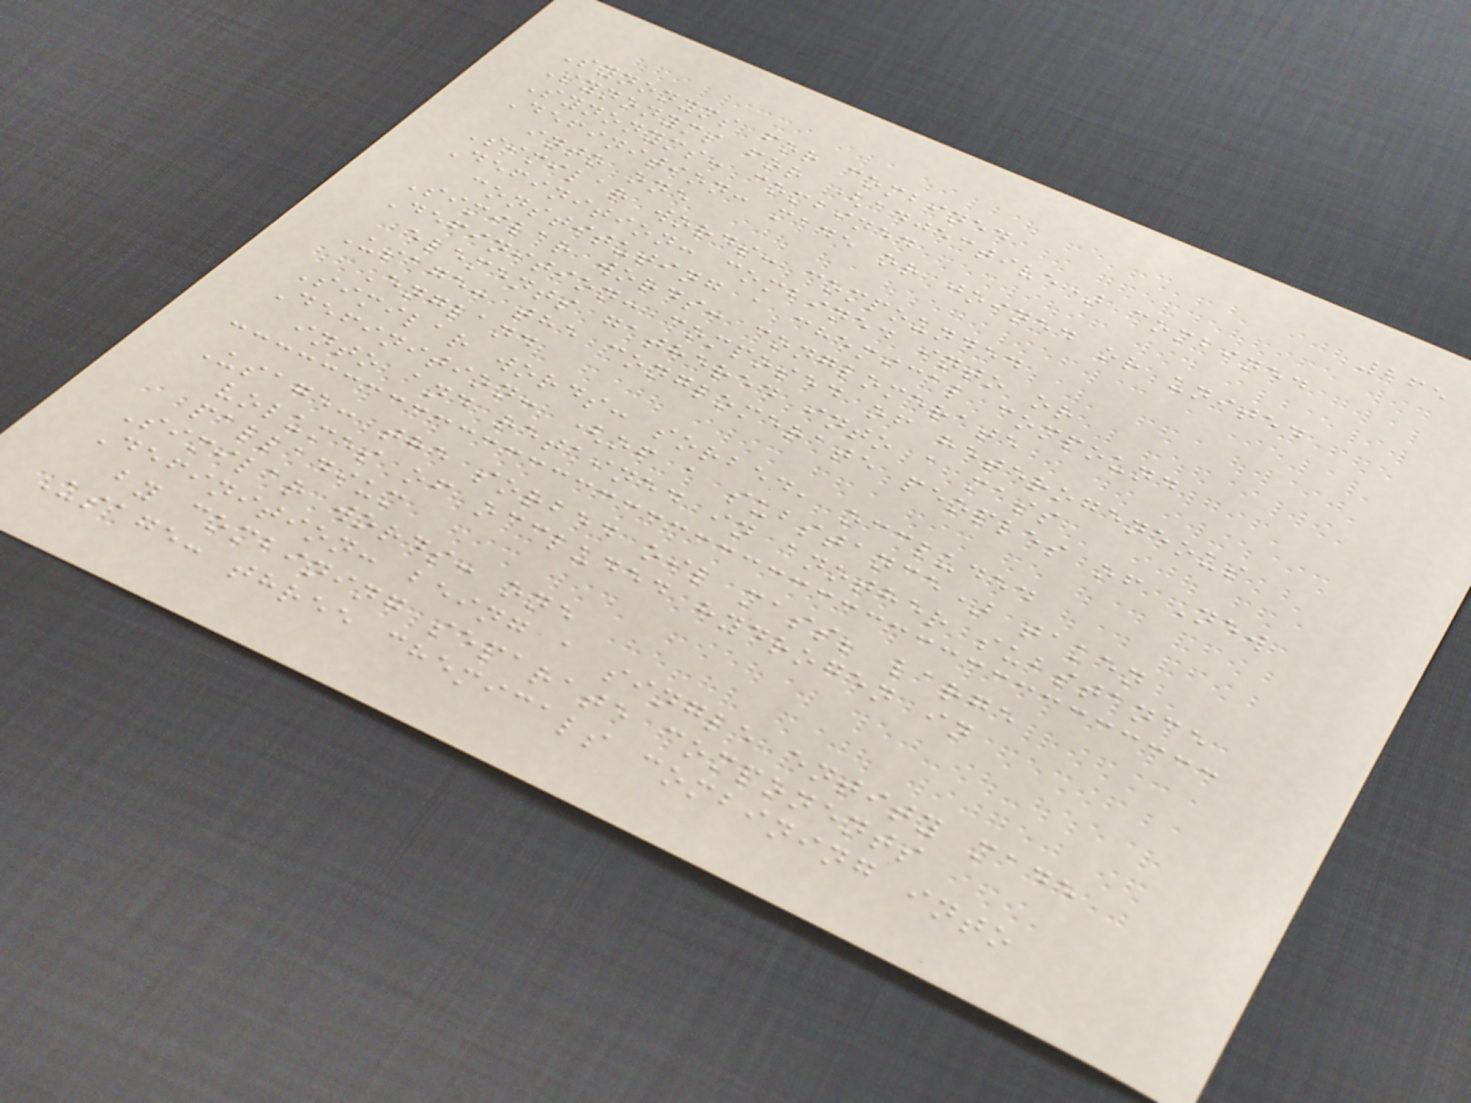265
Synonyms for combined
Synonyms for (adjective) combined
Synonyms: combined
Definition: made or joined or united
into one
Similar words: compounded
Definition: combined into or
constituting a chemical compound
Similar words: conglomerate
Definition: composed of heterogeneous
elements gathered into a mass
Usage: the conglomerate peoples of New
England
Similar words: sorbed, occluded
Definition: (of a substance) taken
into and retained in another substance
Usage: the sorbed oil mass; large
volumes of occluded hydrogen in
palladium
Similar words: one
Definition: being a single entity made
by combining separate components
Usage: three chemicals combining into
